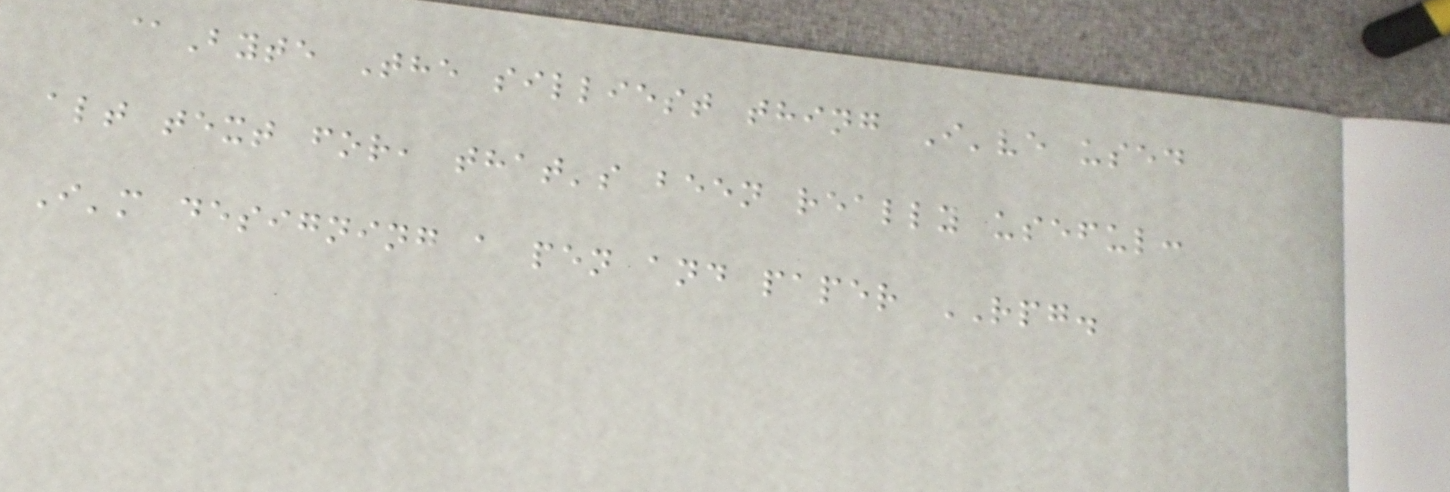@Byte The silliest thing I've used
alt text for, that's been really useful:
I'm designing a pen and paper RPG.
